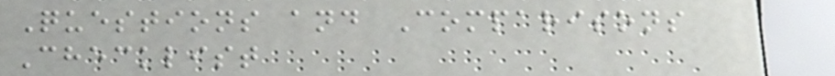Questions and Comparisons
Checklist
